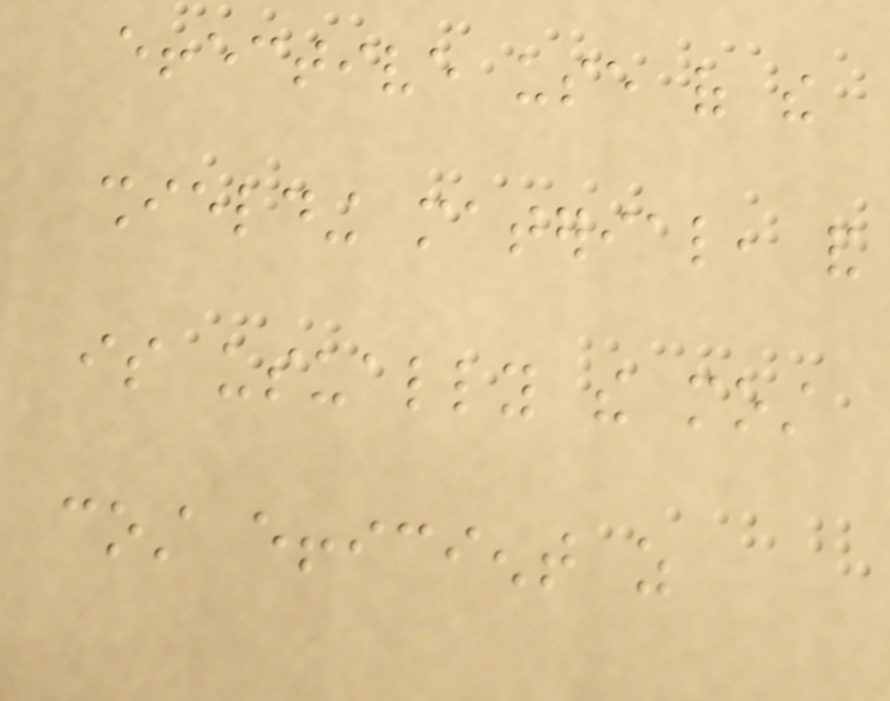effective use of the
shielding material, and
is usually the most
cost efficient as
